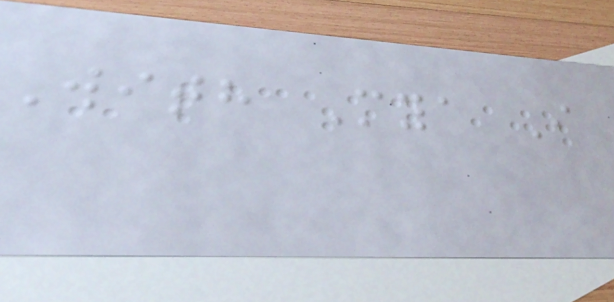With Mya I
